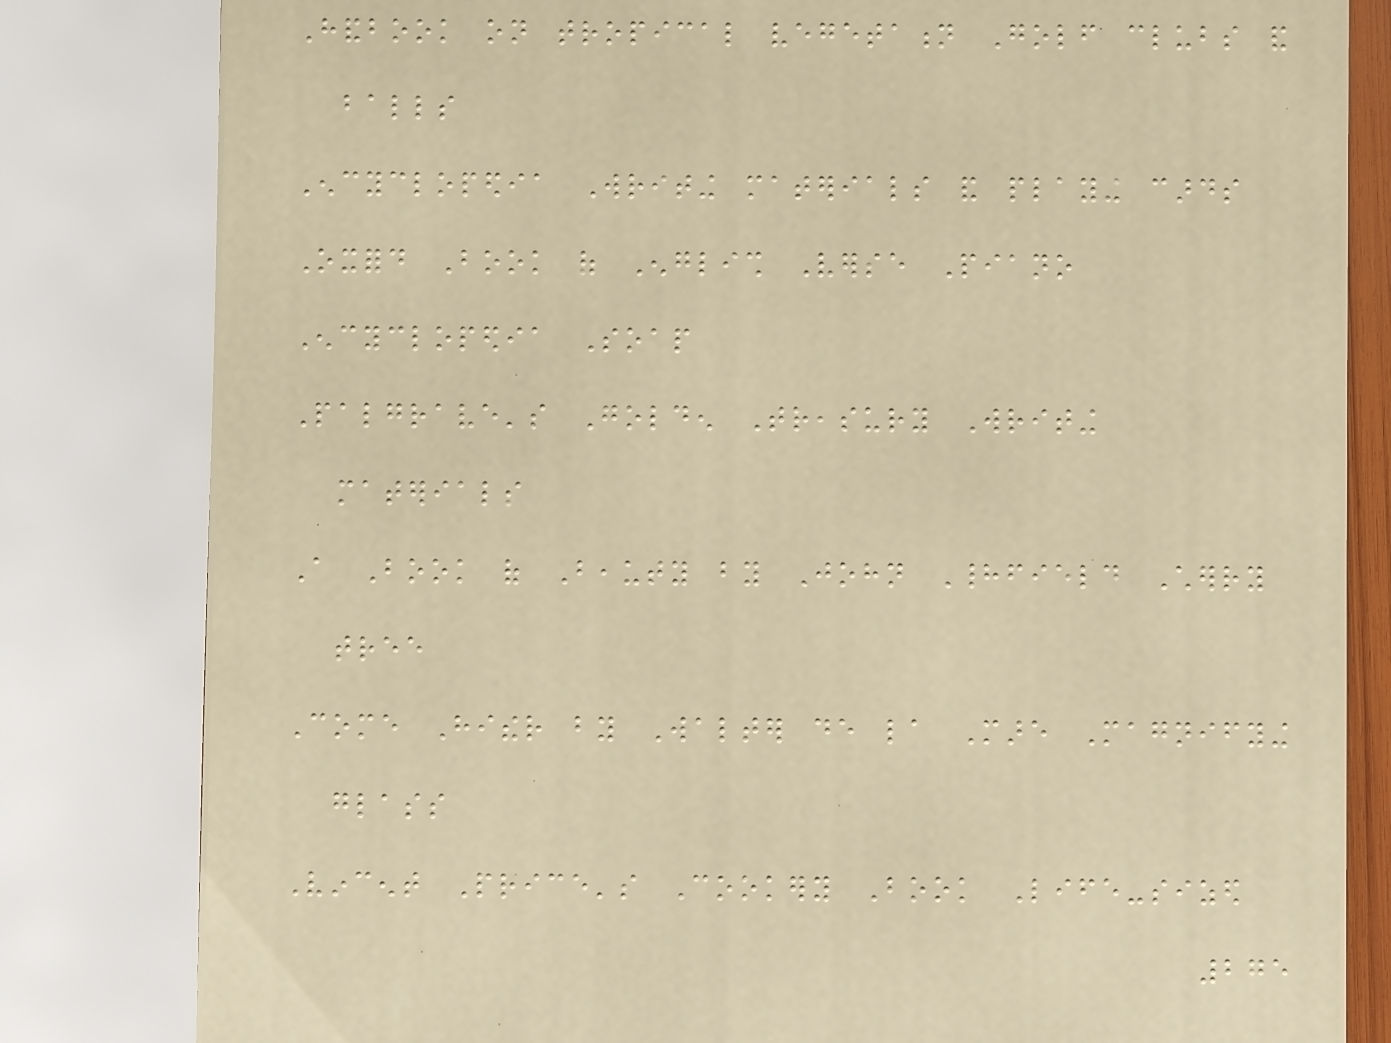Handbook on tropical vegetation Golf clubs and
balls
Encyclopedia Writing materials and playing cards
Oxford Book of English Verse Piano
Encyclopedia Soap
Palgrave's Golden Treasury Writing
materials
A Book of Beauty by John Hadfield Cherry
tree
Come Hither by Walter de la Mare Magnifying
glass
Vincent Price's Cookery Book Life-sized
275
